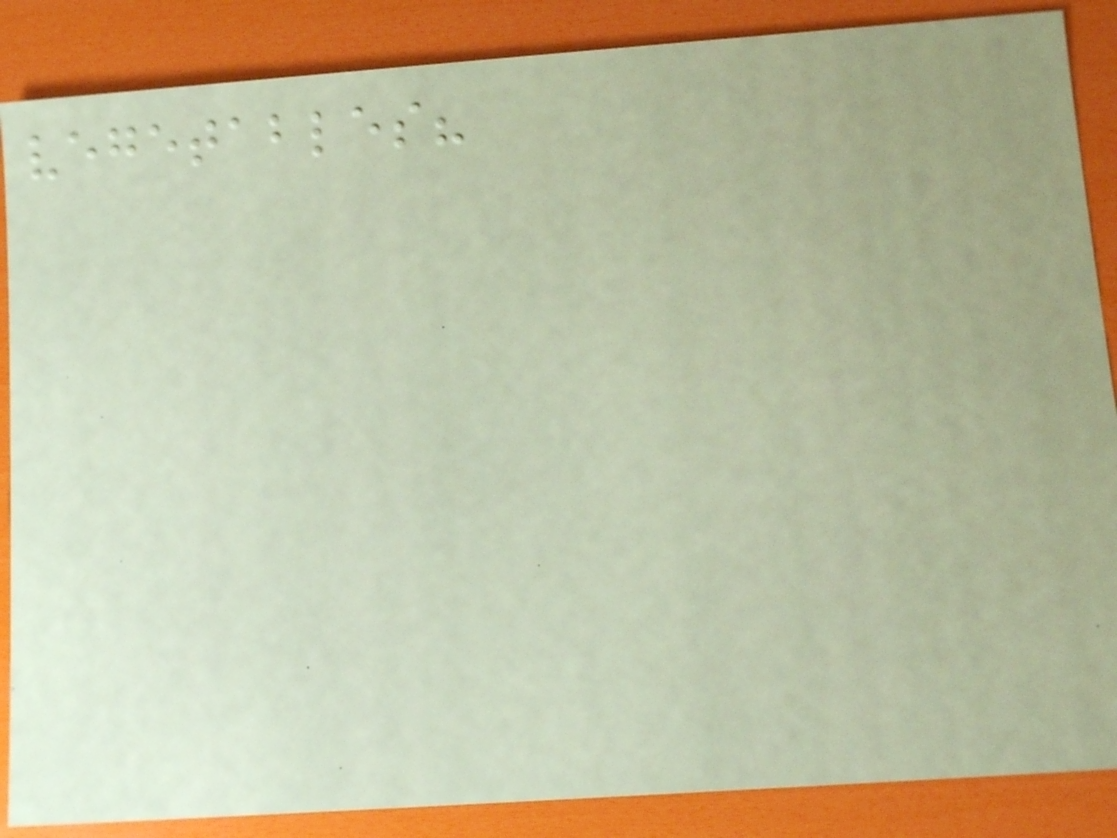vegetables?
